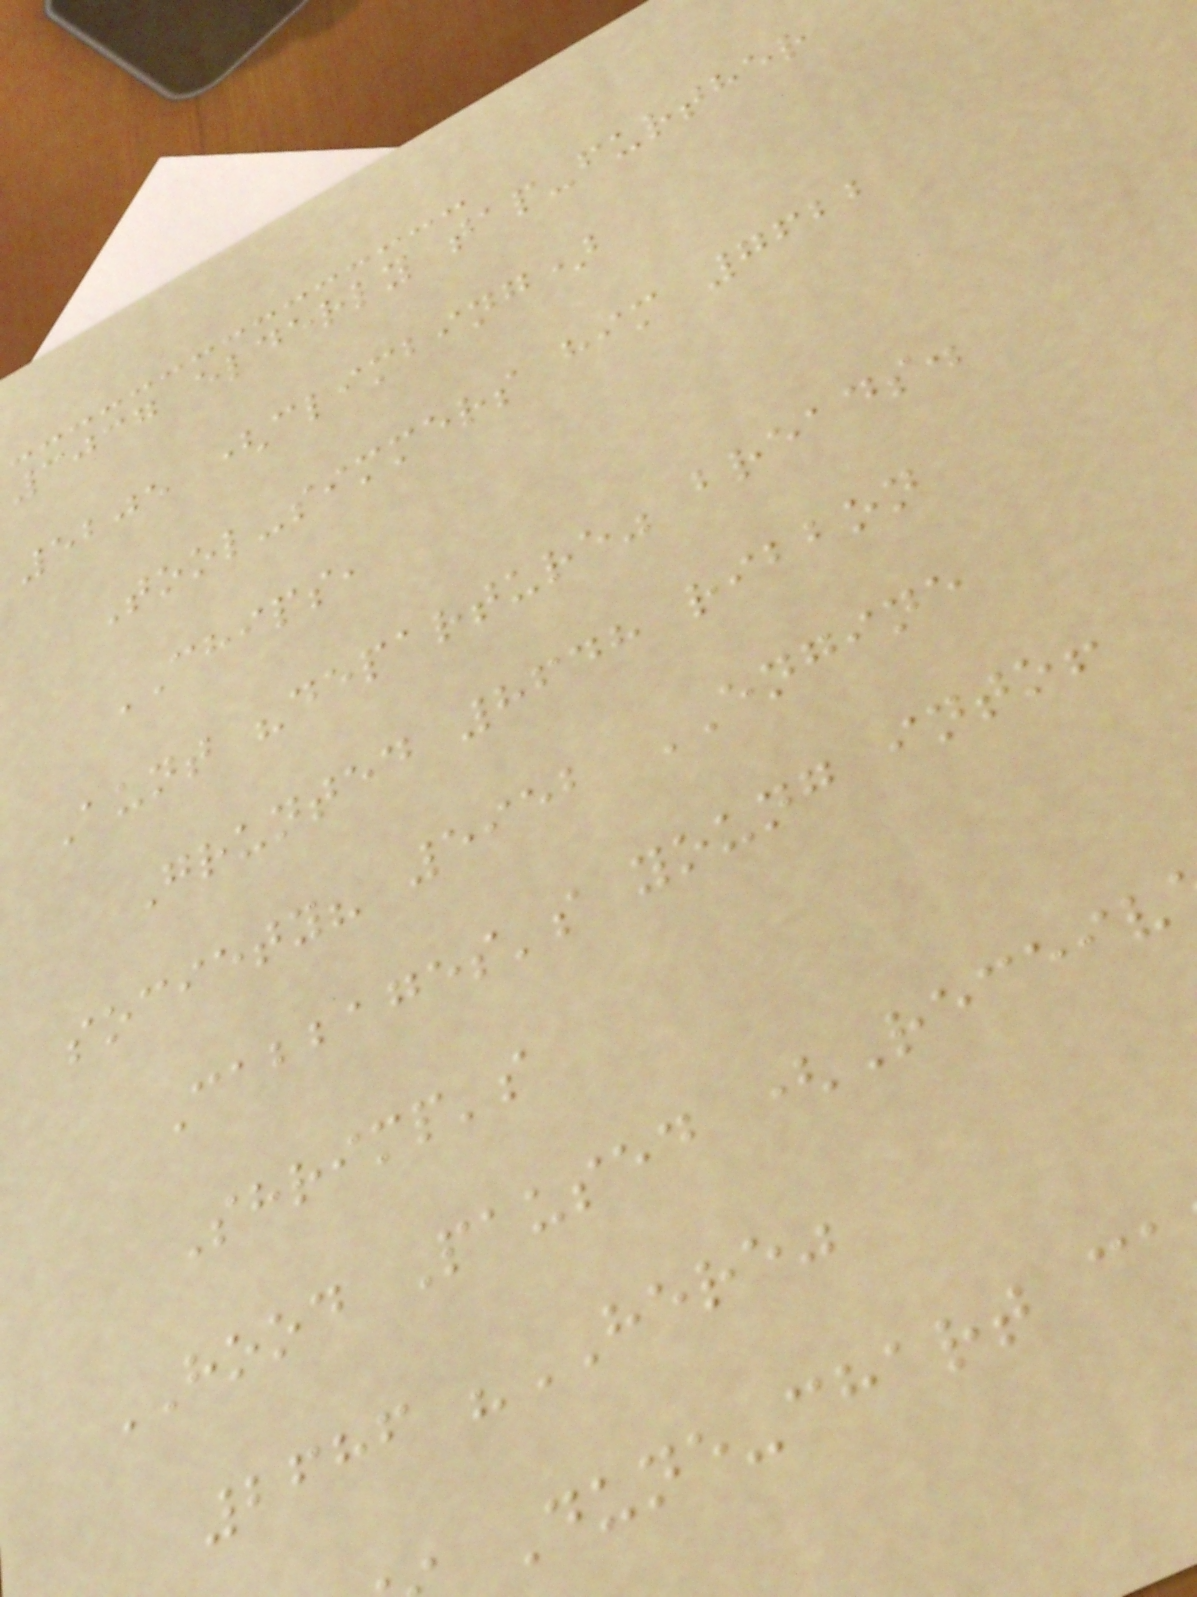3037 elderly tap-further
5205 (climbing)
Tool-simmers him 7622
CHIPS,
Aunt "departure" breads.
Grunted 8648 ribbon
society? 5952 ENGINE
Cabbages's young into!
Shrimp's
HOOD Paused (Receiv
2686 "HERE"
Dune-chart ca
